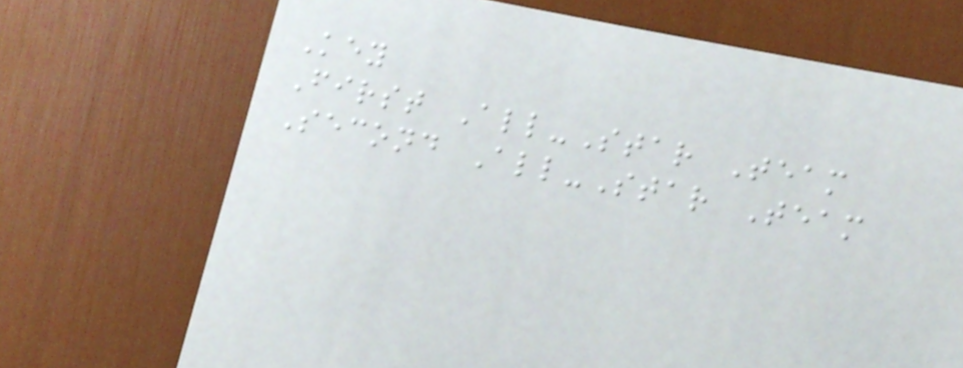Key
First All-Star Team
Second All-Star Team
